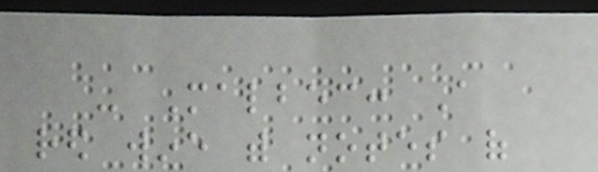- Malbec: A
red wine with notes of
